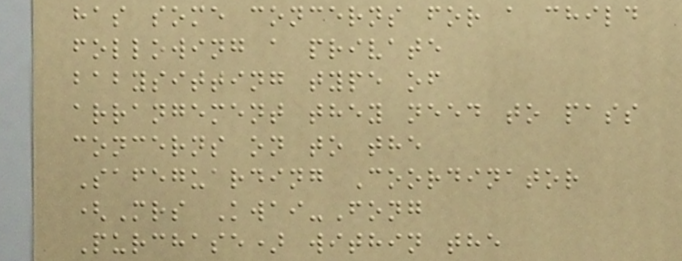has some concerns for a child
following a private
babysitting type of
arrangement they need to pass
concerns on to the
Safeguarding Coordinator
(Mrs Kwai-Fong
Purchase) within the
